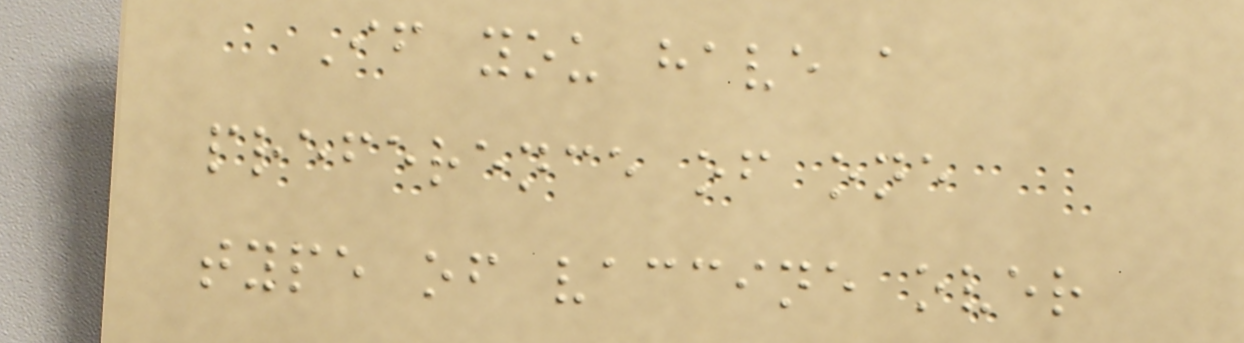If you have a
preference of one
type of vaccine over
